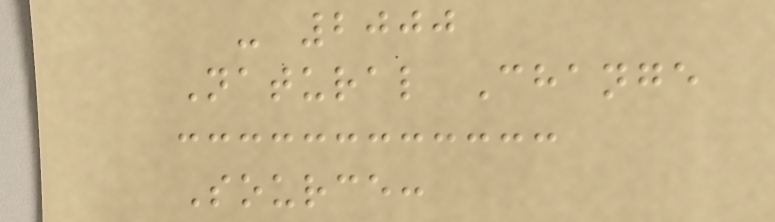- 2000
Natural Change
Source:
